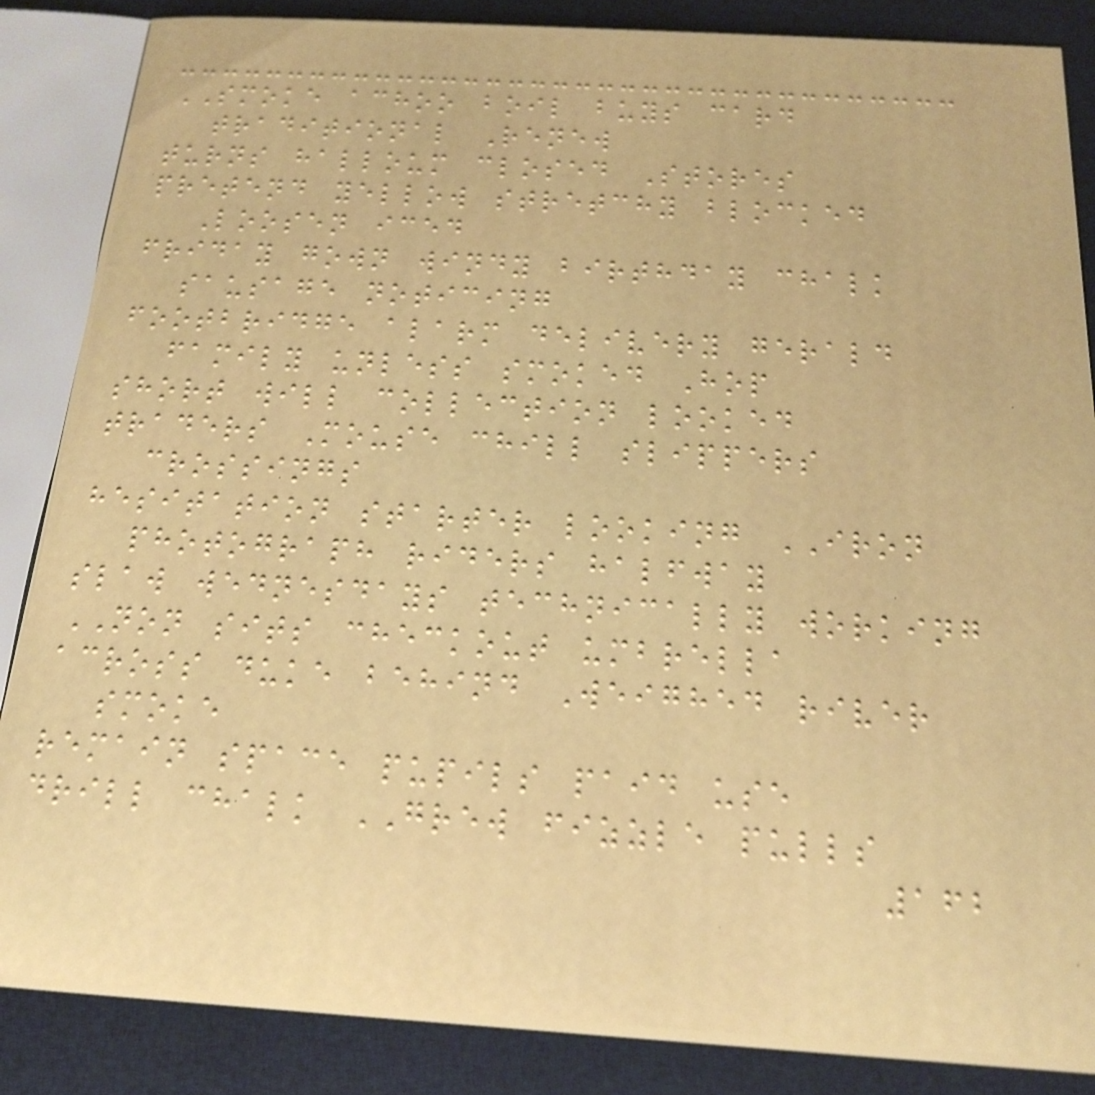SMOKE achoo boil buys card
traditional Renew
turns halloum closed Stores
pretend yellow stretchy blocked
Loosen iced
friday gown windy birthday chalk
sausage noticing
footbridge alarm delivery gerald
family unless smoked Hop
short will collection looked
traders Mouse chill slippers
crossings
hesitation starter looking IRON
photograph riders halfway
slaw wednesdays technically working
NON sits checkout umbrella
across duke behind Weighed river
smoke
remain space pupils paid use
drill chalk GREW fizzle pulls
162
